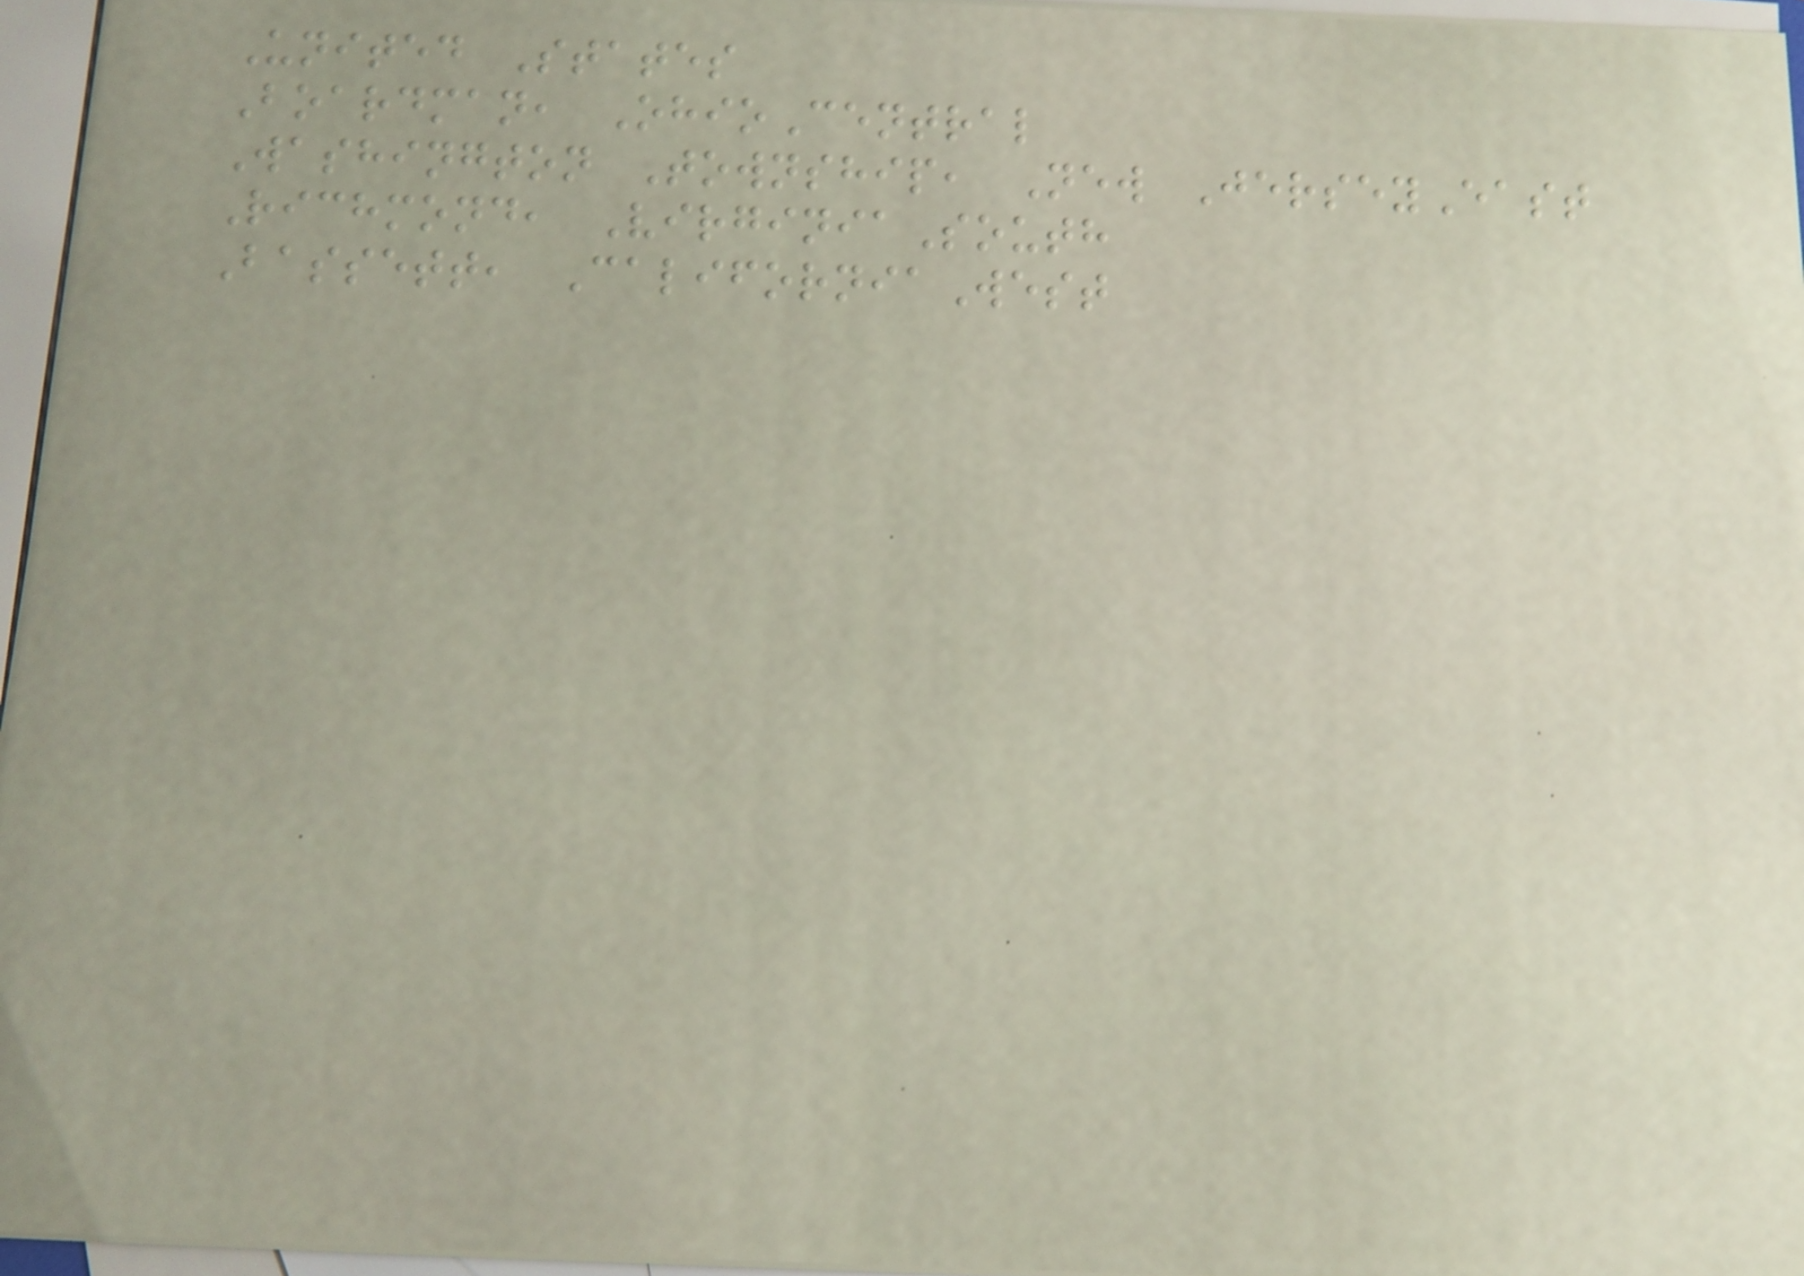United States
Boardman, OhioCentral
Washington Township, New JerseyEast
Richmond, VirginiaSouth
Bassett, CaliforniaWest
